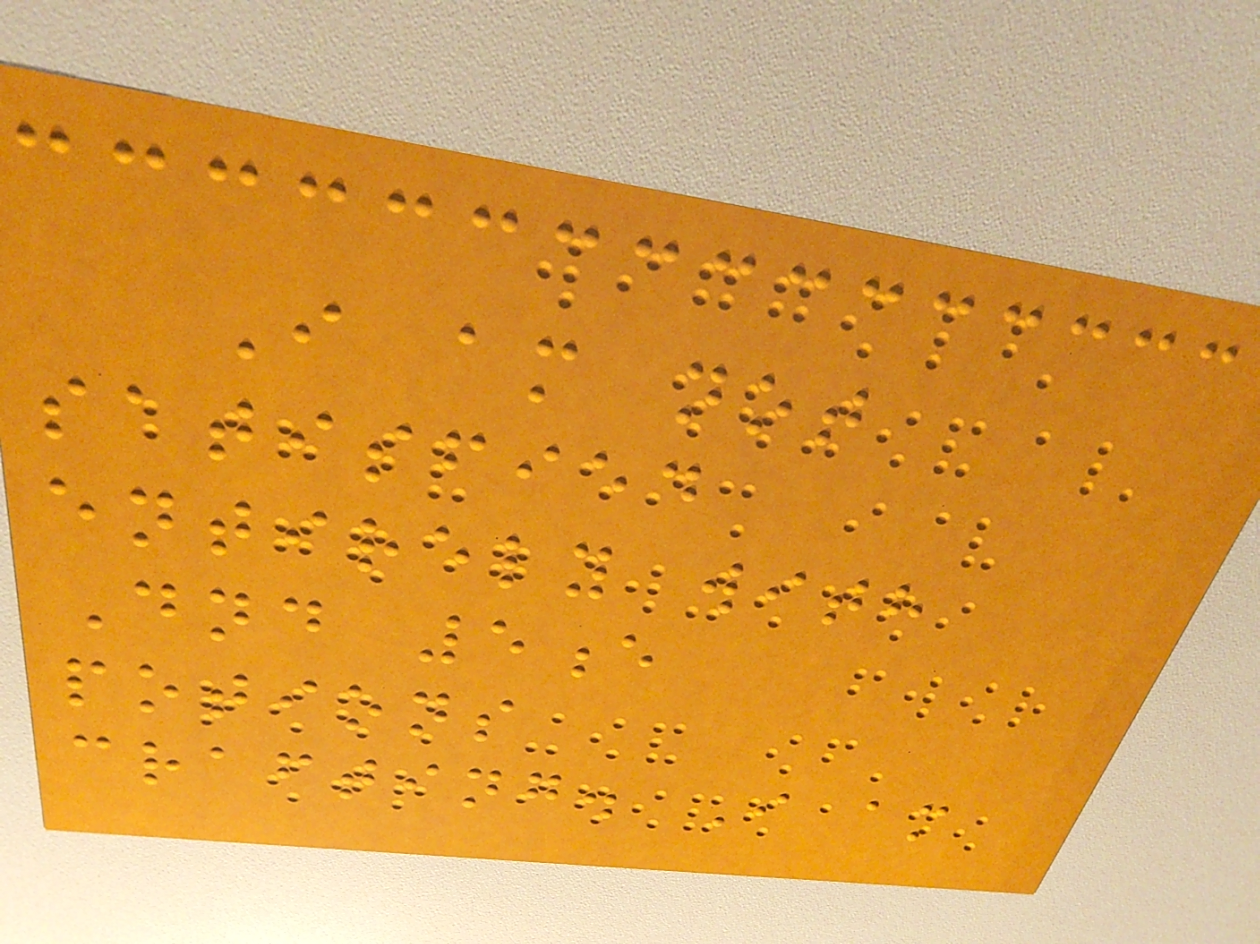I am not
satisfied
entirely with
Dnd 5e
potions
crafting. I am
